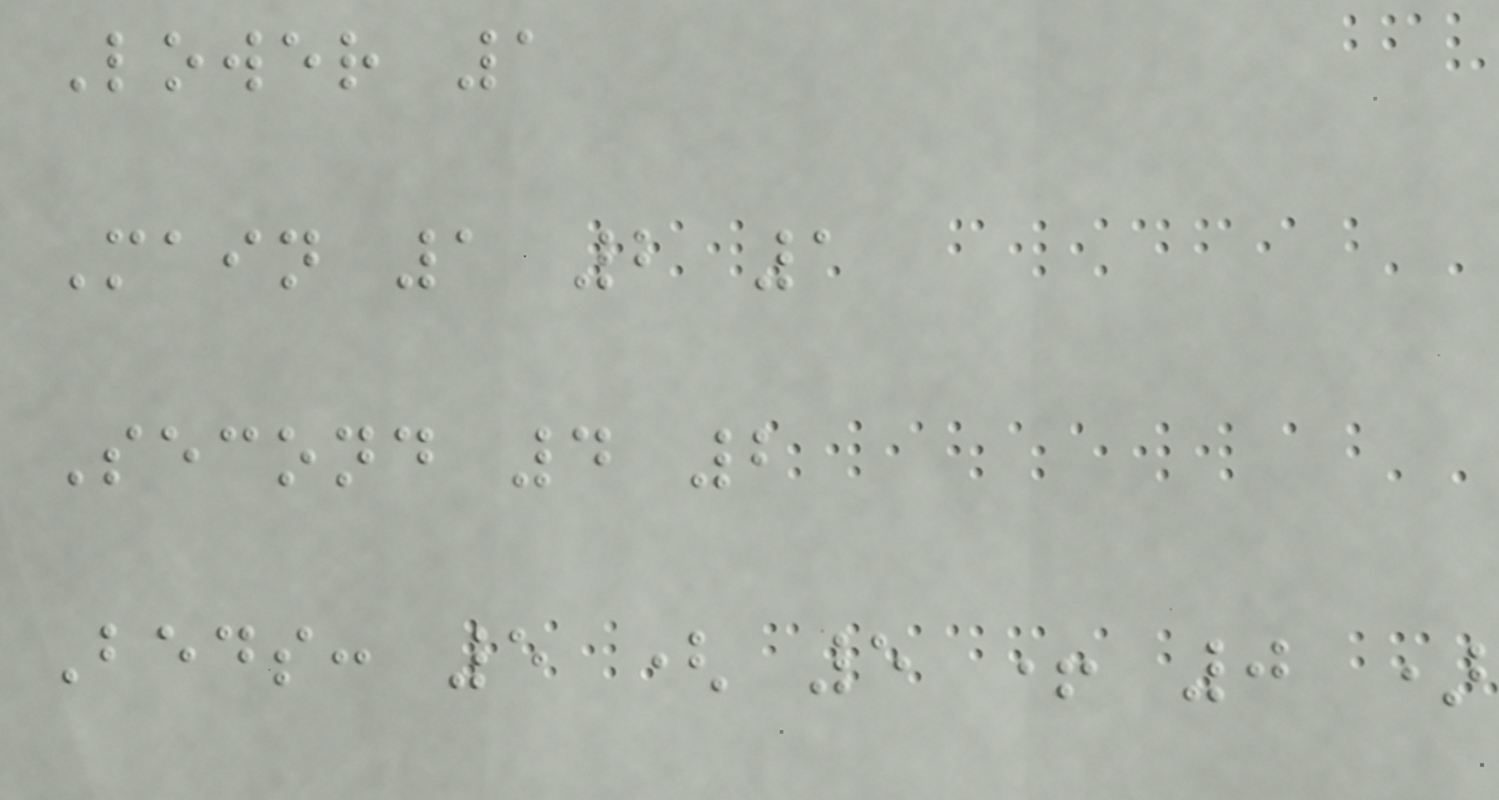Lower 1
Main 1 2 1
Second 4 2
Beds: 5 ( 5 + 0 )
